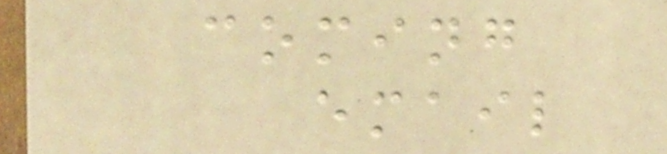coming
email
